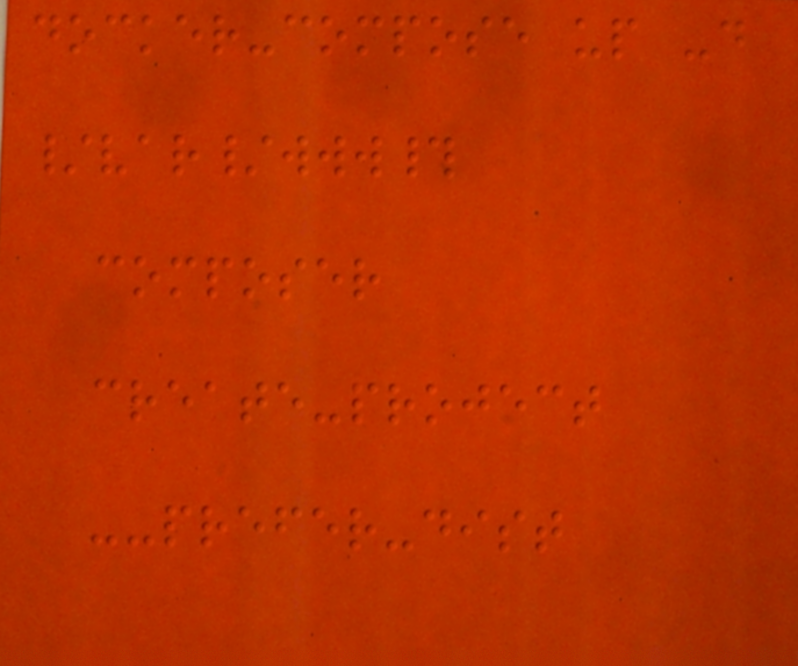docker-compose up -d
/var/www#
composer
create-project
--prefer-dist
